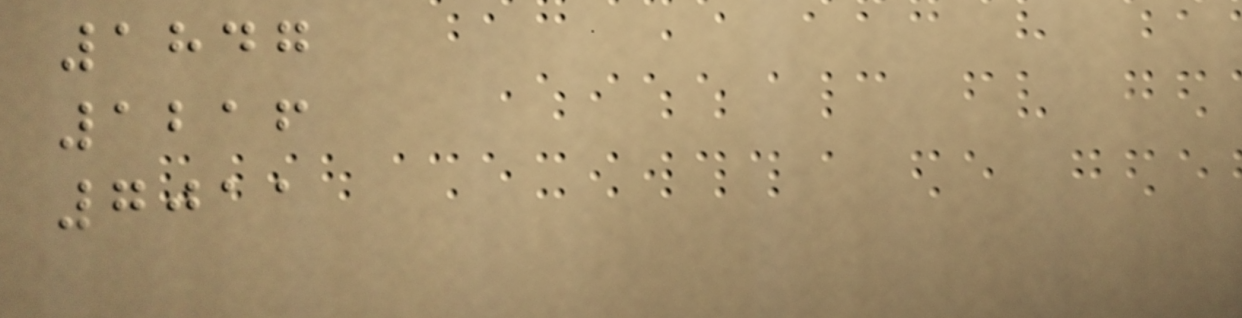1847
1216
7011
